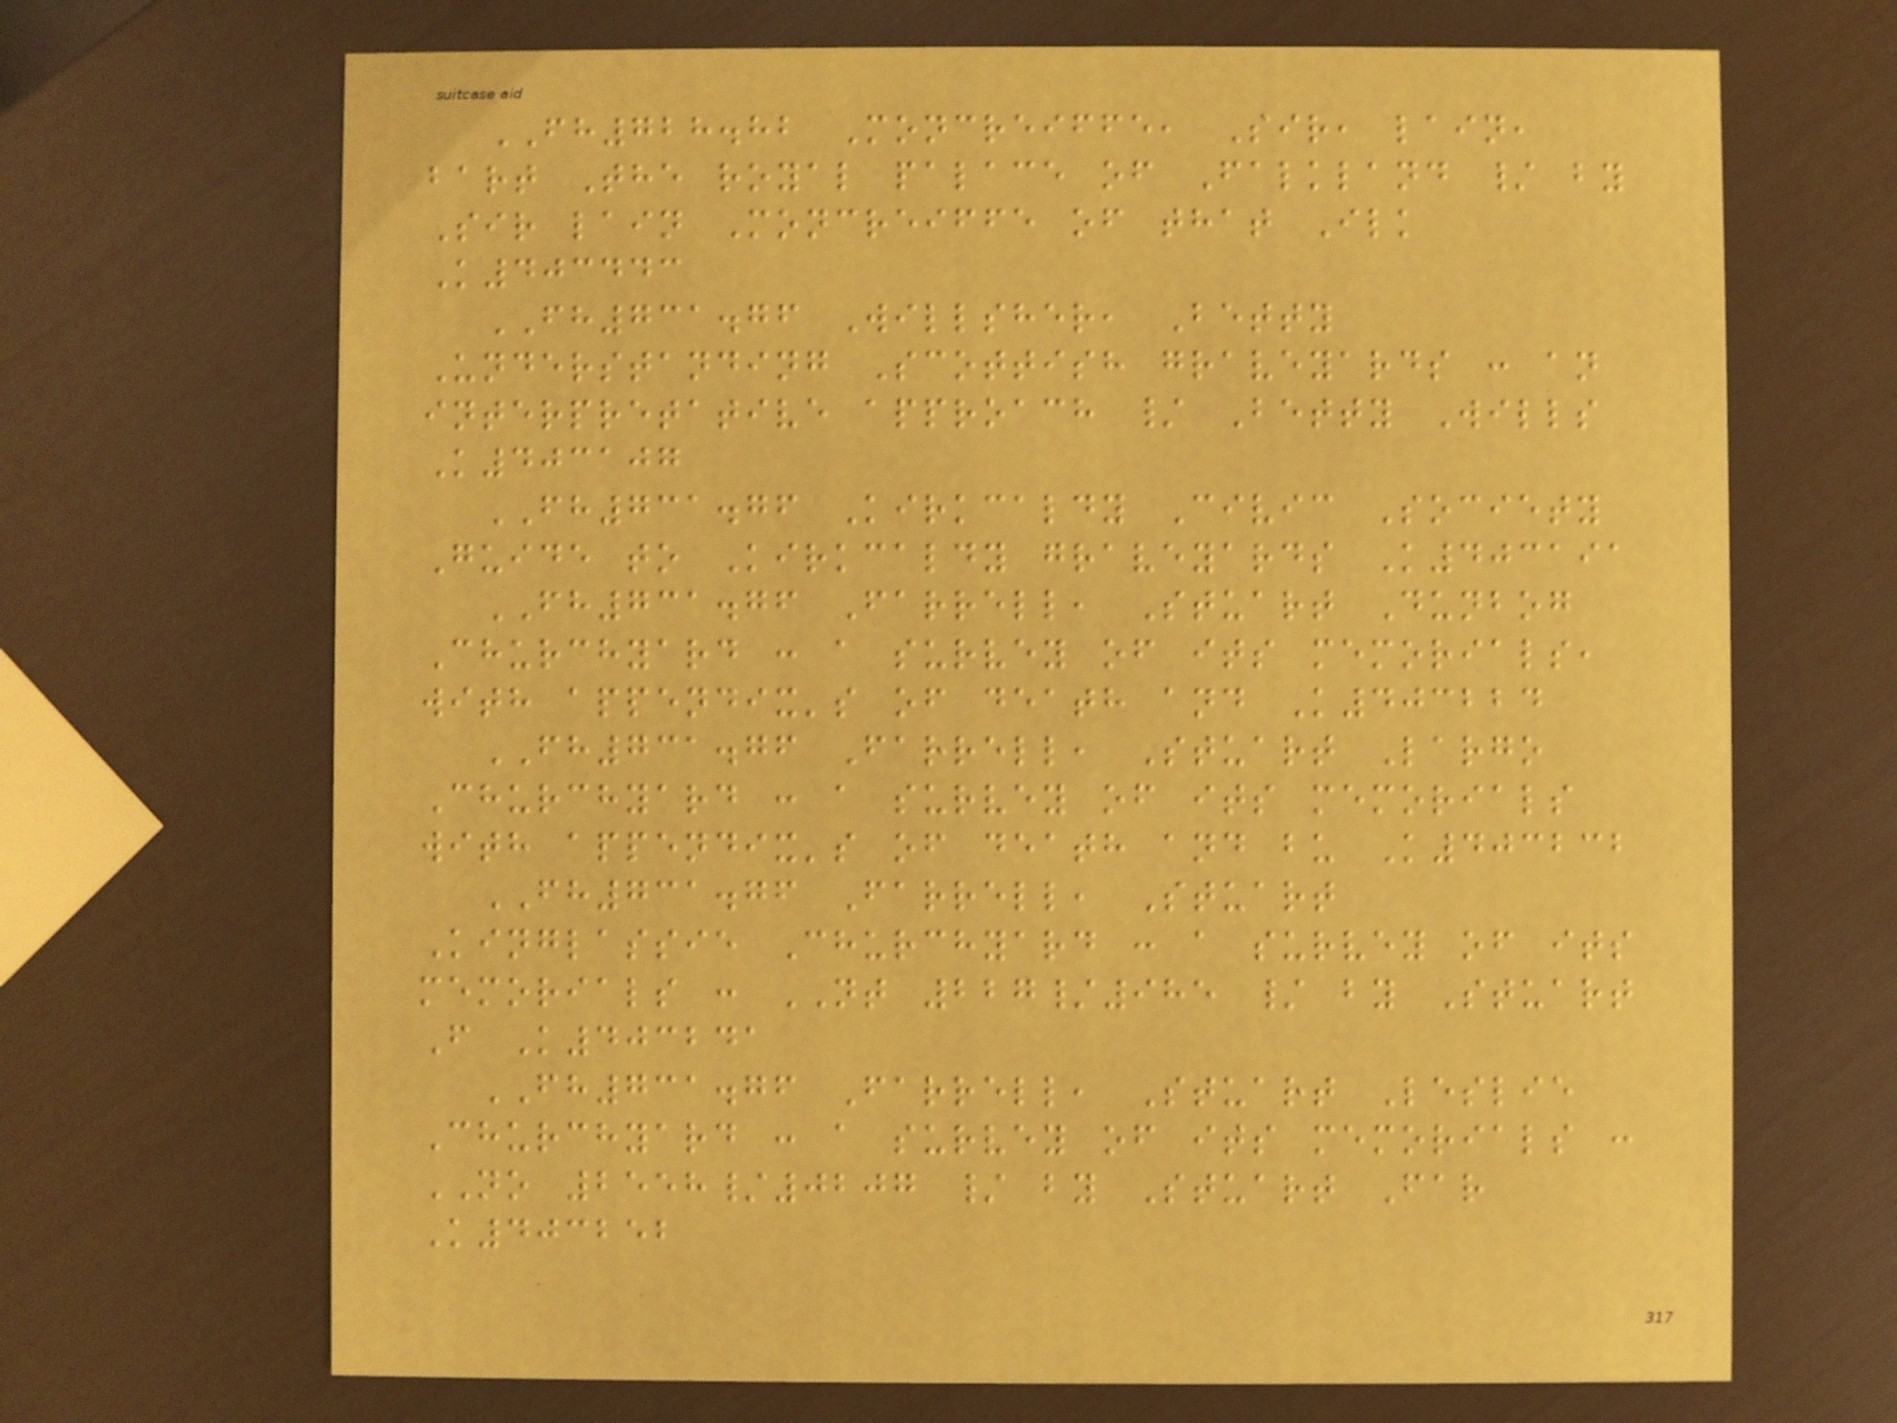FH728.82 Moncreiffe, Sir, lain,
bart The royal palace of Falkland / by
Sir lain Moncreiffe of that Ilk
K403443
FH731.76 Willsher, Betty
Understanding Scottish graveyards : an
interpretative approach / Betty Wills
K403107
FH731.76 Kirkcaldy Civic Society
Guide to Kirkcaldy graveyards K403191
FH731.76 Farrell, Stuart Dunbog
Churchyard : a survey of its memorials,
with appendix's of death and K403224
FH731.76 Farrell, Stuart Largo
Churchyard : a survey of its memorials
with appendix's of death and bu K403232
FH731.76 Farrell, Stuart
Kinglassie Churchyard : a survey of its
memorials : NT 227/985 / by Stuart
F K403241
FH731.76 Farrell, Stuart Leslie
Churchyard : a survey of its memorials :
NO 2558/0207 / by Stuart Far
K403252
